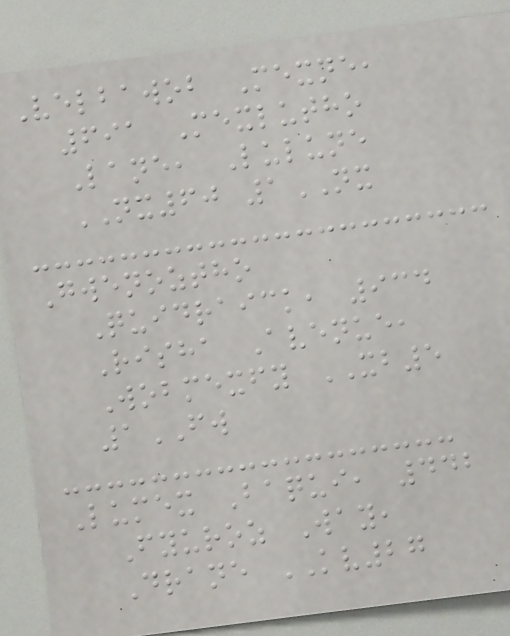Velbawob Mexne,
691 Mexlutho
Lane, Lulune
NX60 1NX
Gwenoztho
Quidraick, 934
Risha Avenue,
Wobmexfy XB5
1FW
Lumex Baqui, 442
Fyuroz Way,
Drane KV27
